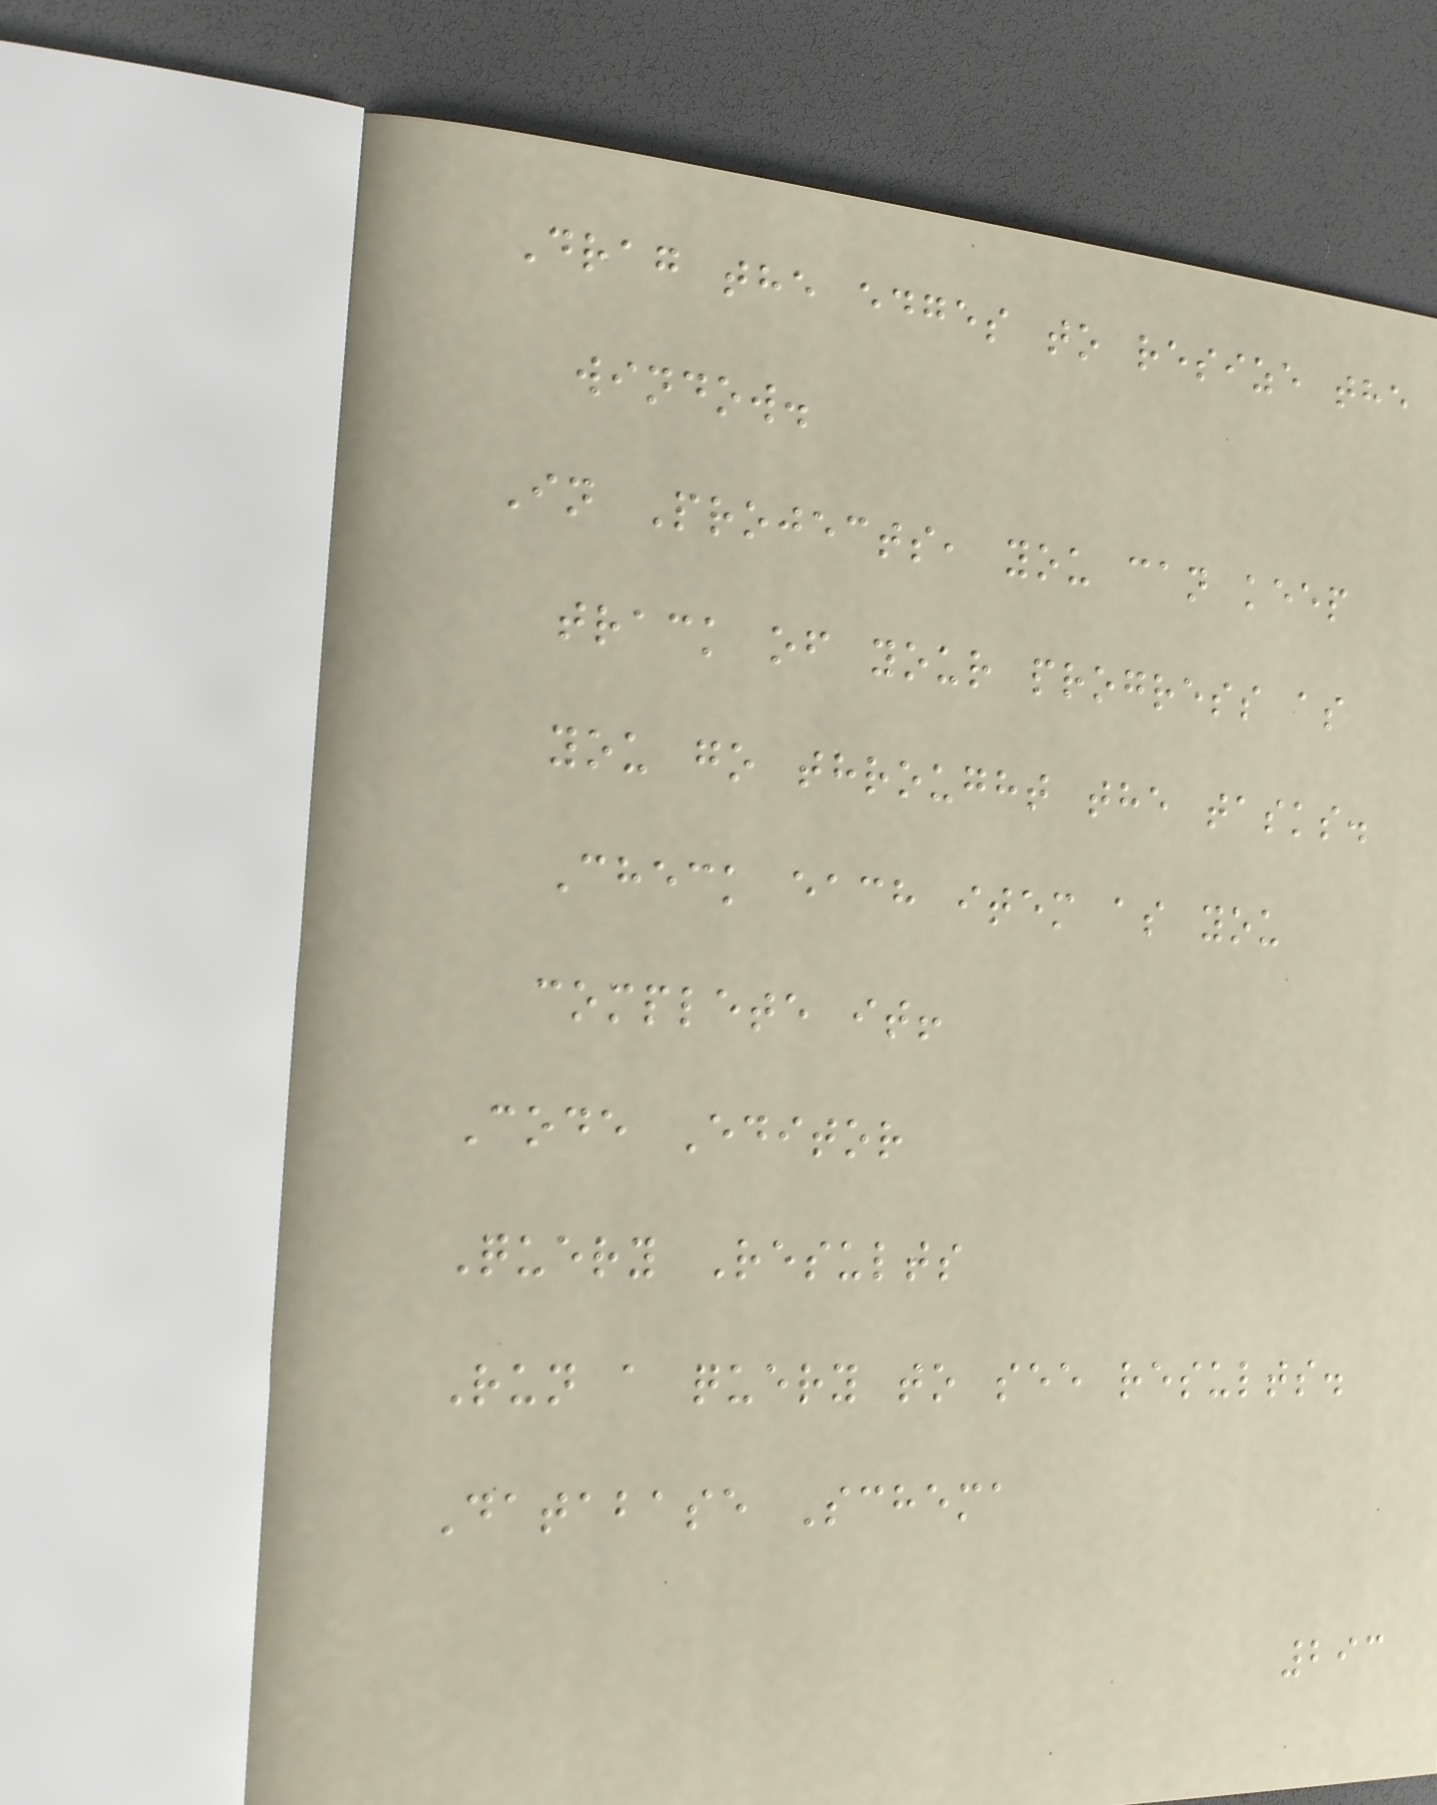Drag the edges to resize the
window.
In Projects, you can keep
track of your progress as
you go throught the tasks.
Check each item as you
complete it!
Code Editor
Query Results
Run a query to see results.
Database Schema
293
